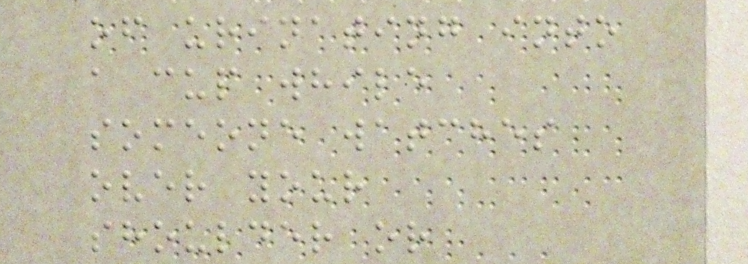of urinating into
a cup while
someone watches
over your
shoulder or
